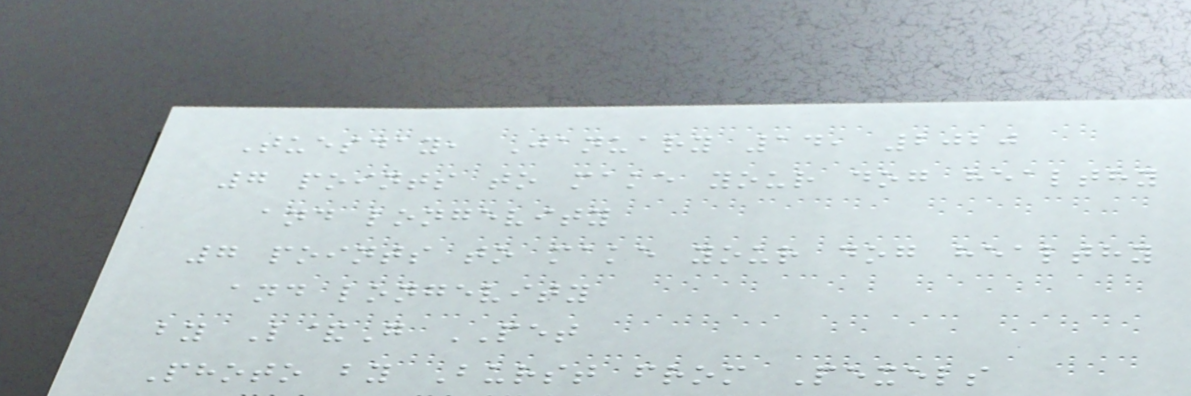Tuesday, January 14, 2020
7 points to make your dog healthy
and longevity
7 points to make your dog healthy
and longevity
by L&G PET
Photo by Burst from Pexels
